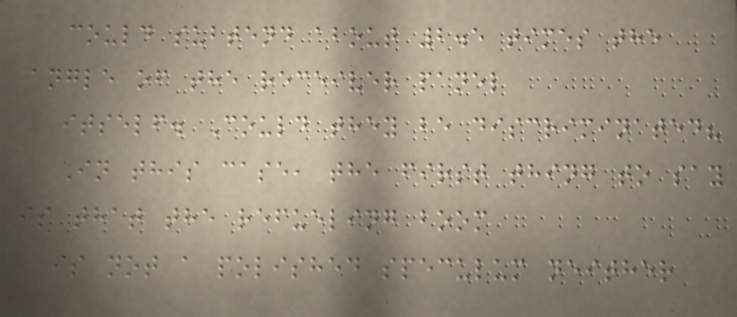could subtend about 2.5 times the
angle of the receiver panel
itself. Could they be discriminated?
In this case, the first thing to say
is that the refueling boom
is not a polished speculum neither
